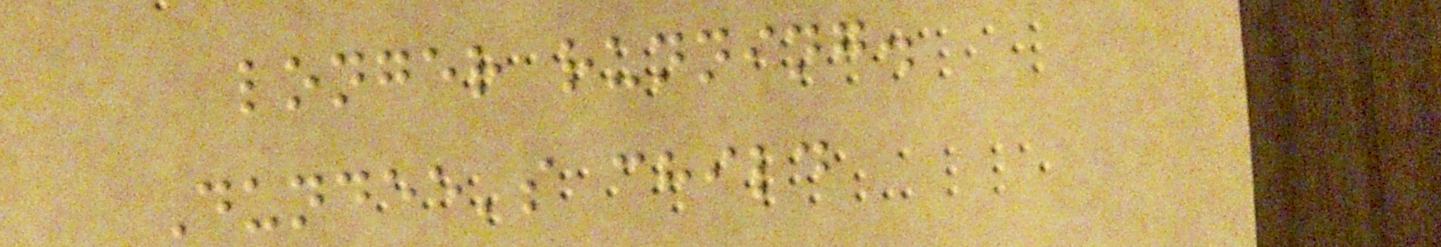longer running.
Dundee's child
